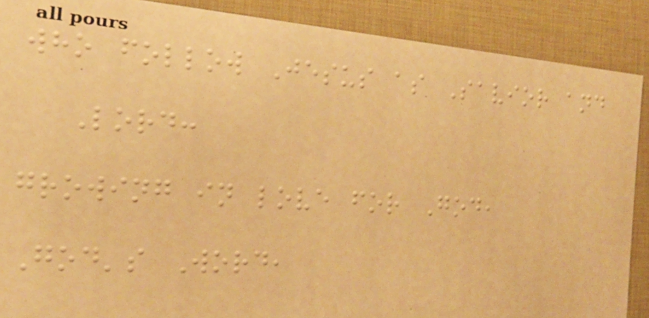who follow Jesus as Savior and
Lord:
growing in love for God,
God's Word,
